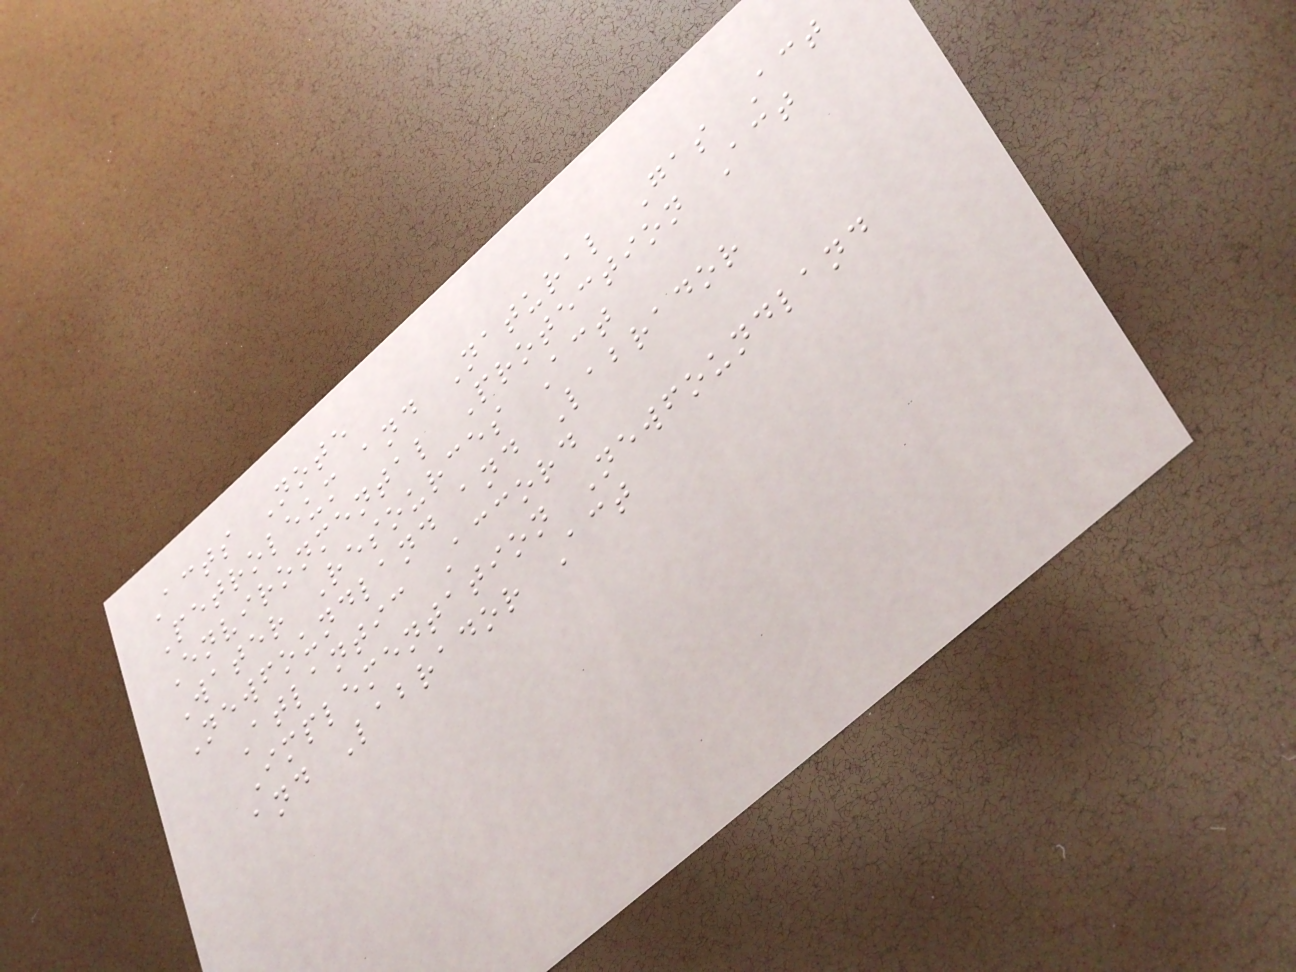Acts Note
Petroleum and Natural Gas Act
Environmental Protection Act
Water Resources Act
Newfoundland and Labrador
Atlantic Accord
Implementation Newfoundland
and Labrador Act
